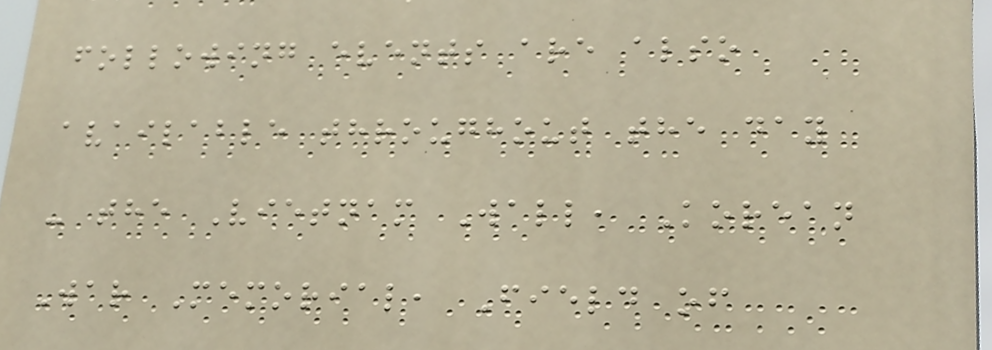following events are also
available throughout the day
- the Vietnam Wall, Korean
War Memorial, Field of
